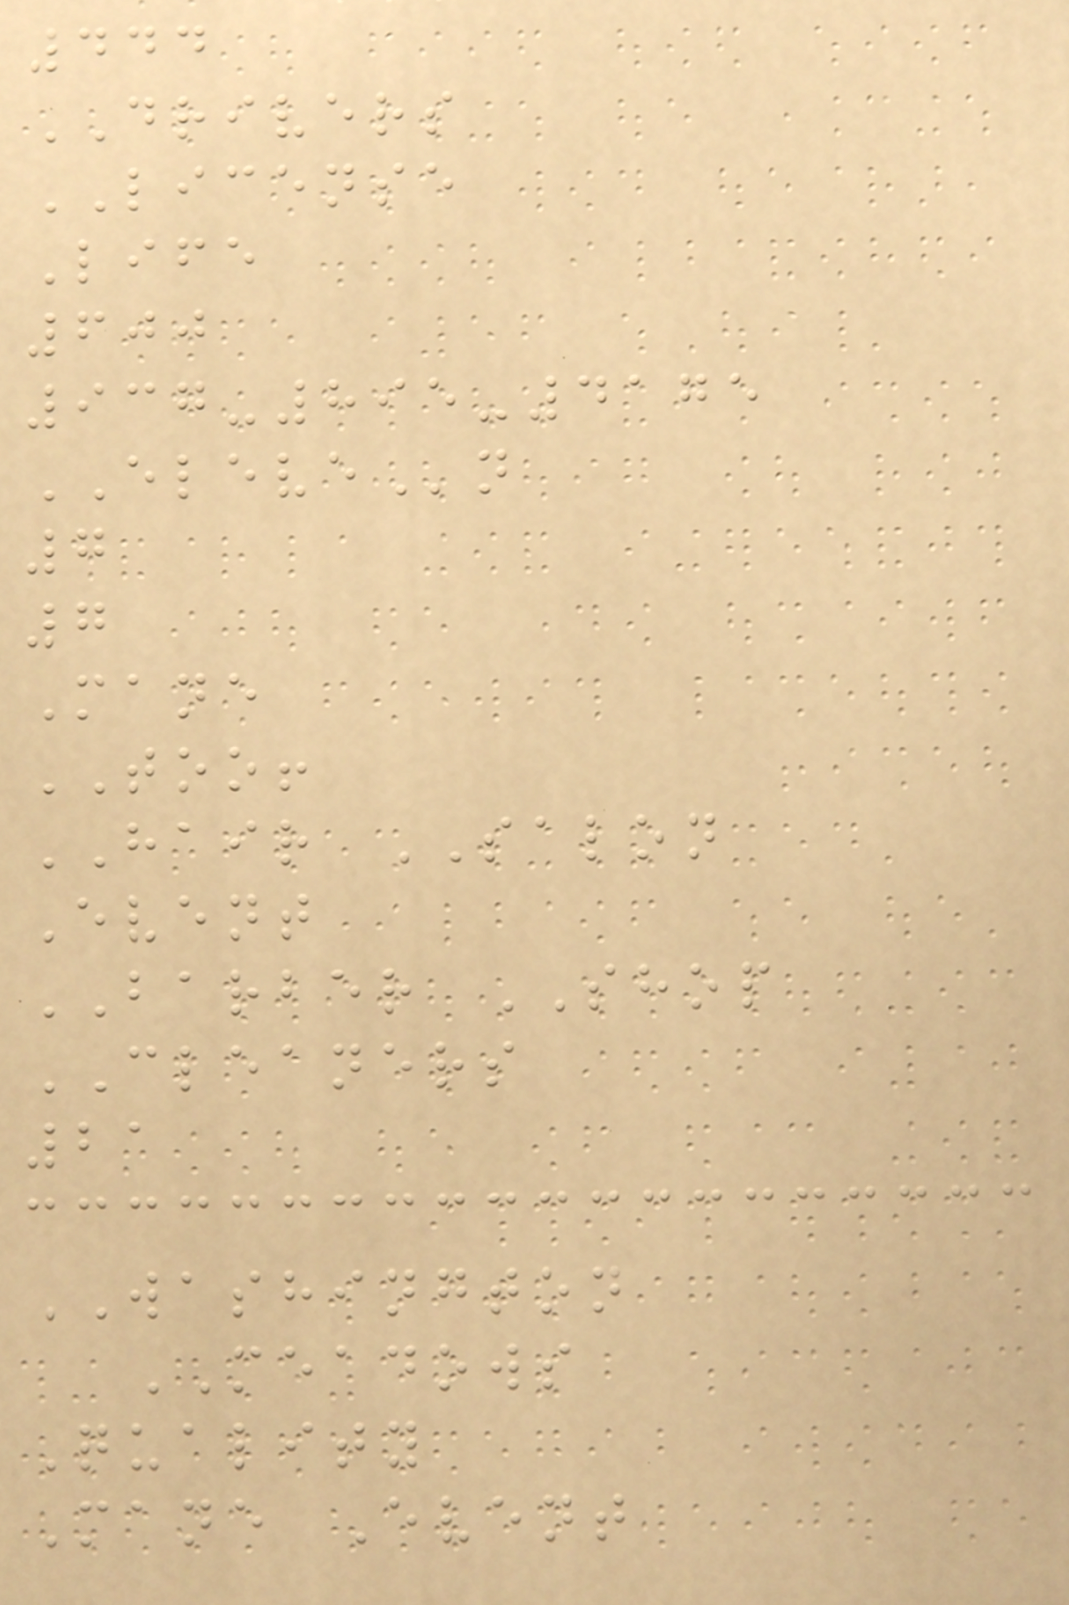444
DRIVERS
LICENSE
Life
600
937-895-4175
ELEVEn
7
7
Mane
TOO!
HAIR SALON
Event
BARBER SHOP
CLEANERS
21
WASHINGTON
MEADOWS
Quality
Mane Event
